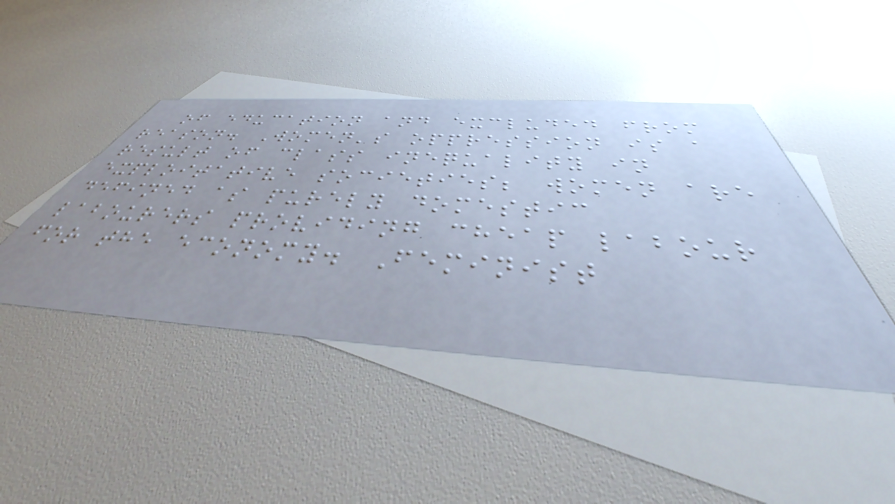of education and excluded from
reason. Women's oppression is a
result of class inequality in
exploitative societies; women are
defined as purely domestic
labourers providing cheap labour
for the economy. Feminist
